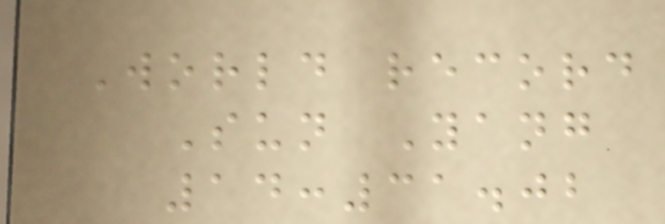World record
Sun Yang
14:31.02
